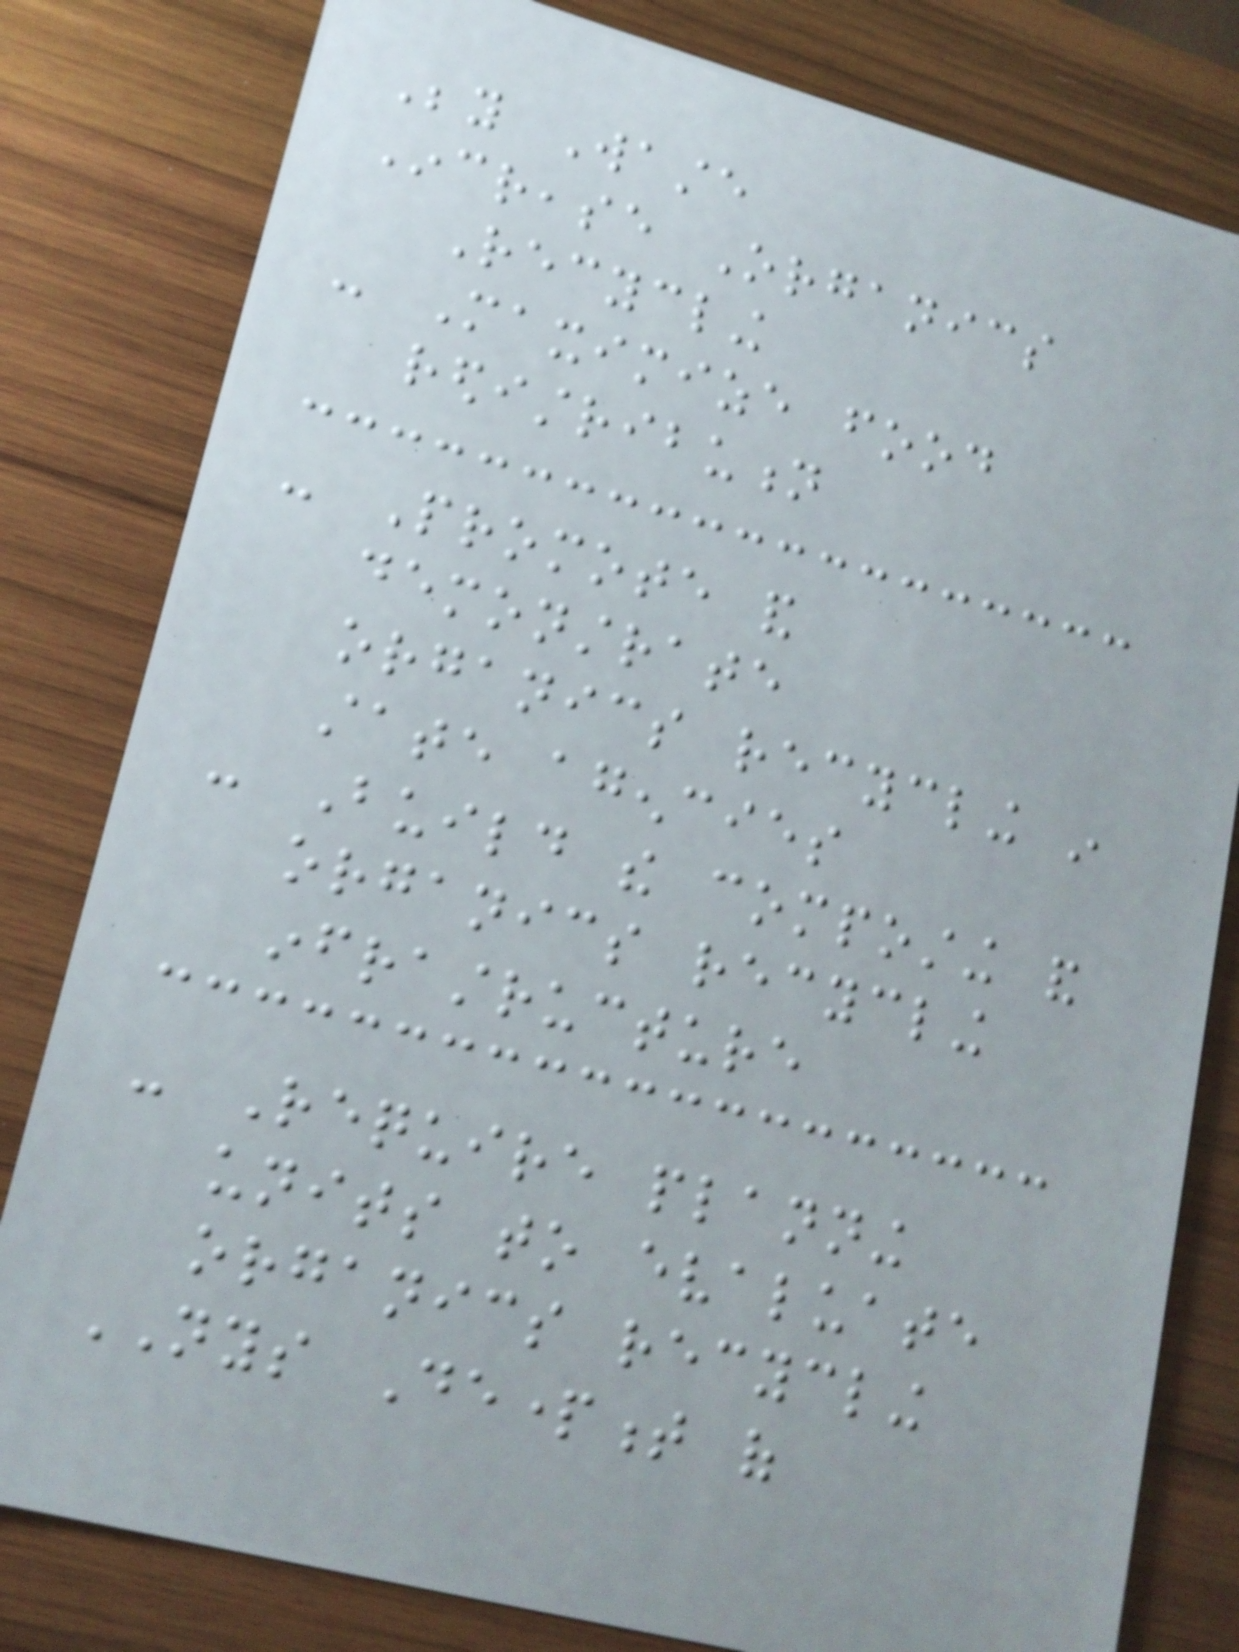Beyond Waste
Increase Organics
Recycling
- Maximize food
redistribution
- Promote and
demonstrate
organics recycling in
state agencies
- Build the composting and
organics recycling
infrastructure
- Require planning
units to evaluate
organics recycling
NYS Department of
